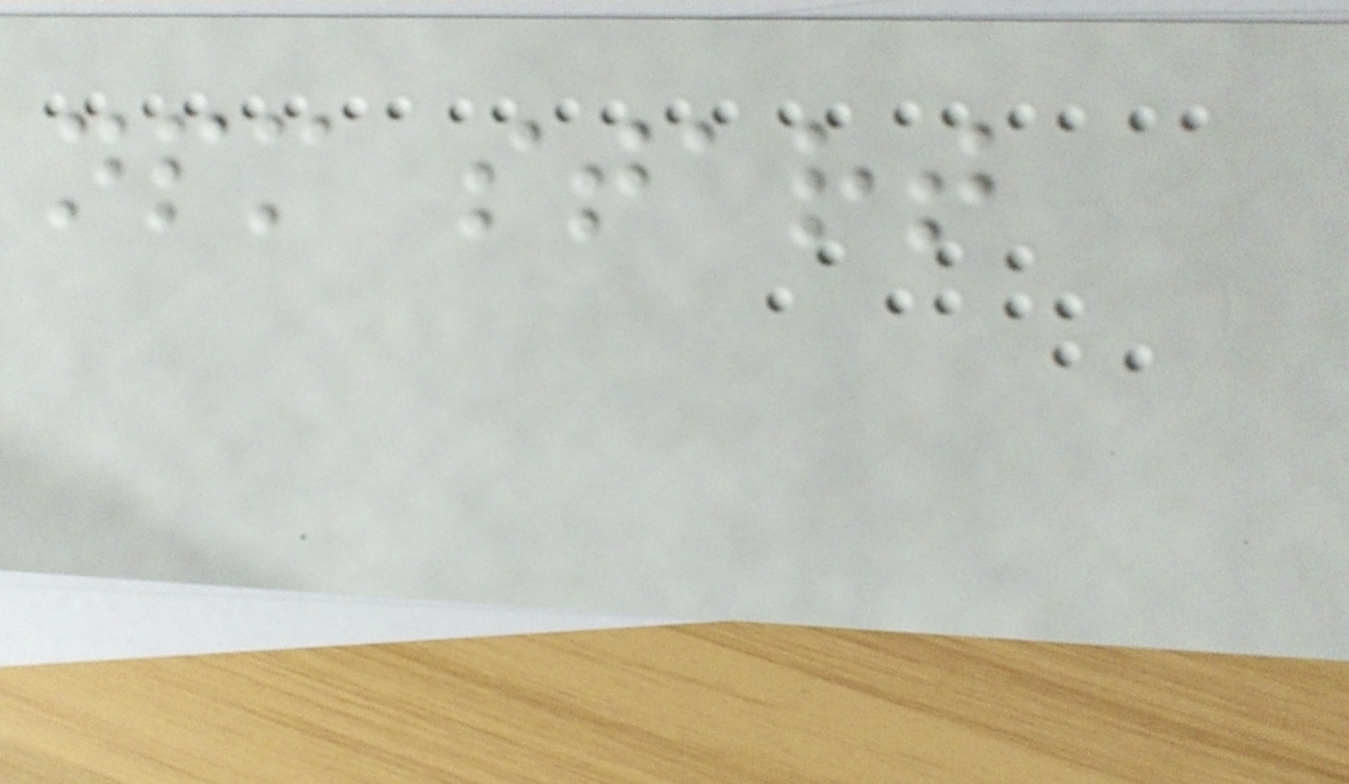npm start
